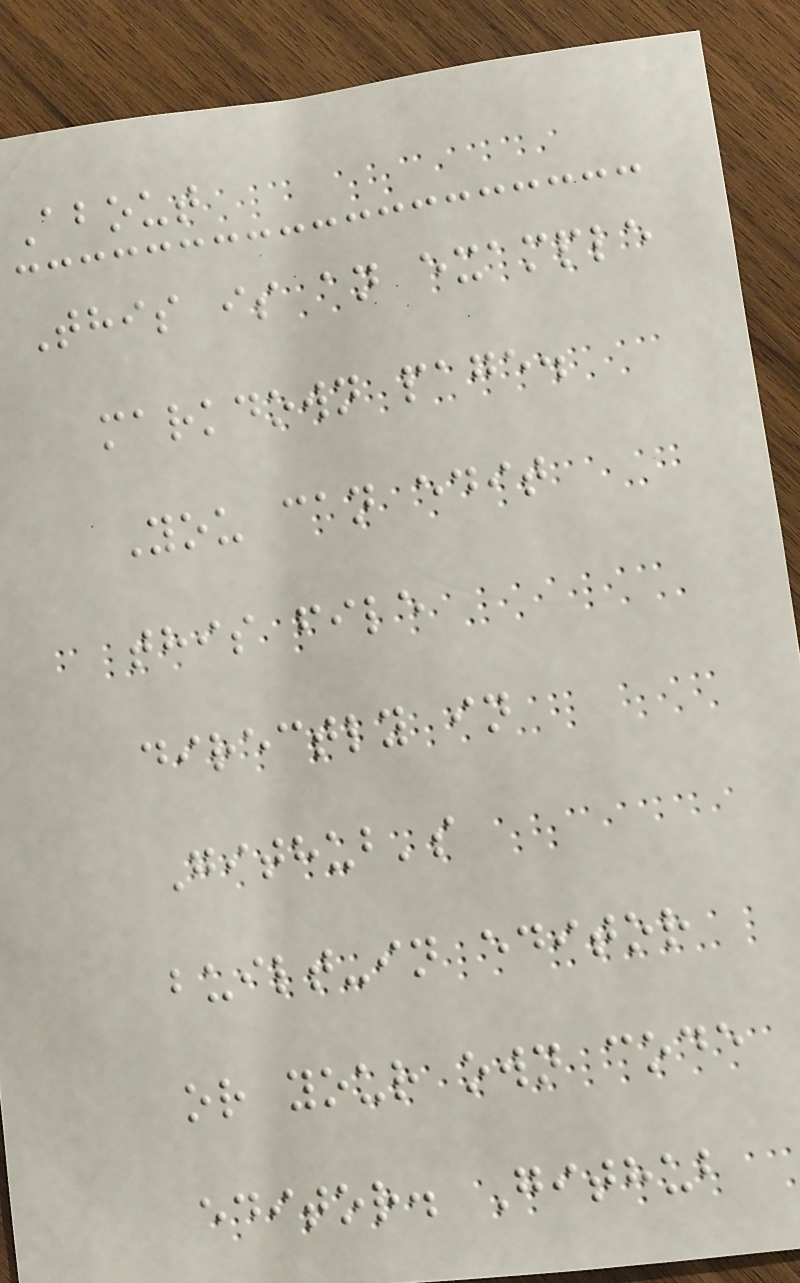About
This is an example
markdown page.
You can edit
this file
directly in
Github's
built-in editor
or your own code
editor. Github
